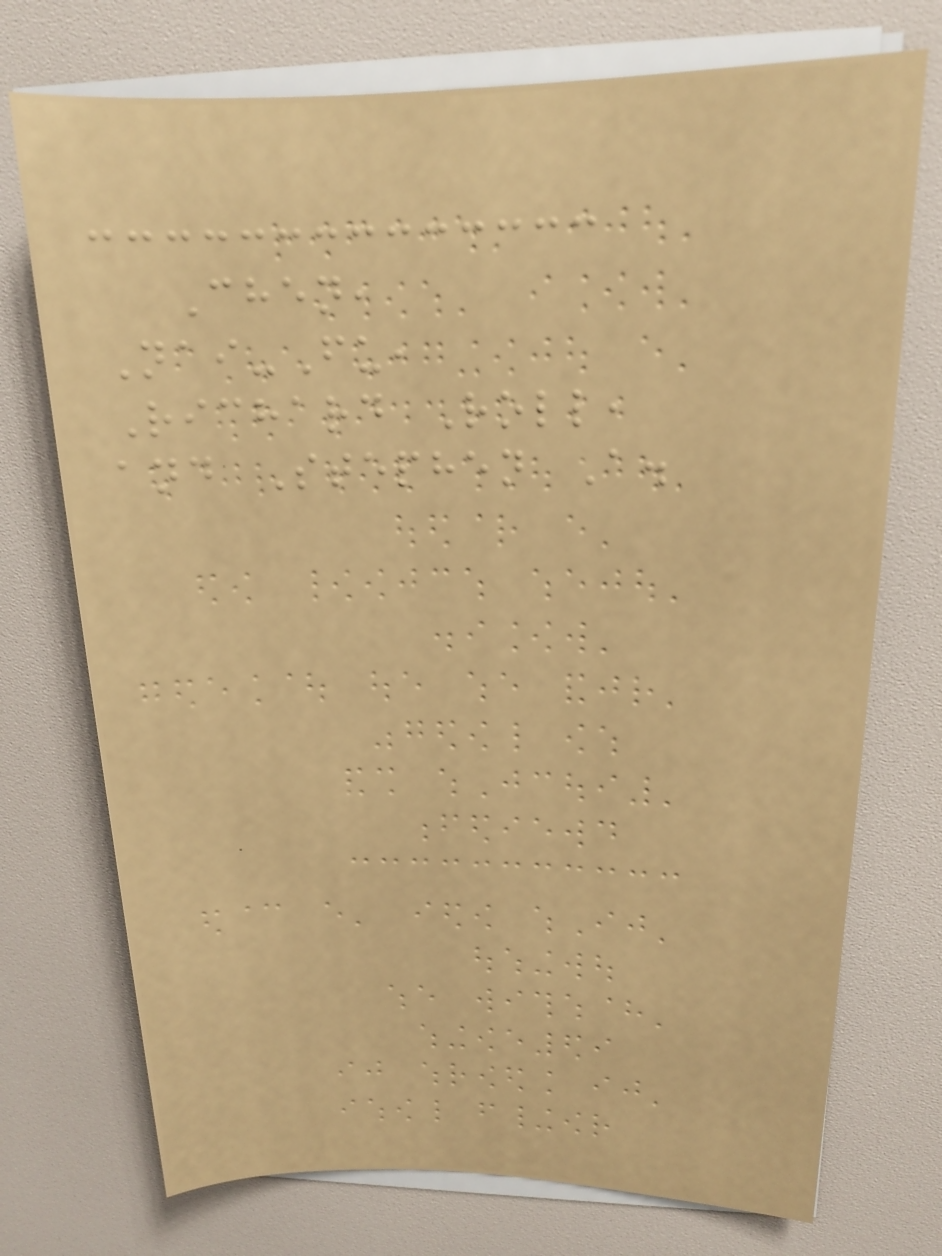Chen,
Nai-Fu,
Richard Roll,
and Stephen A.
